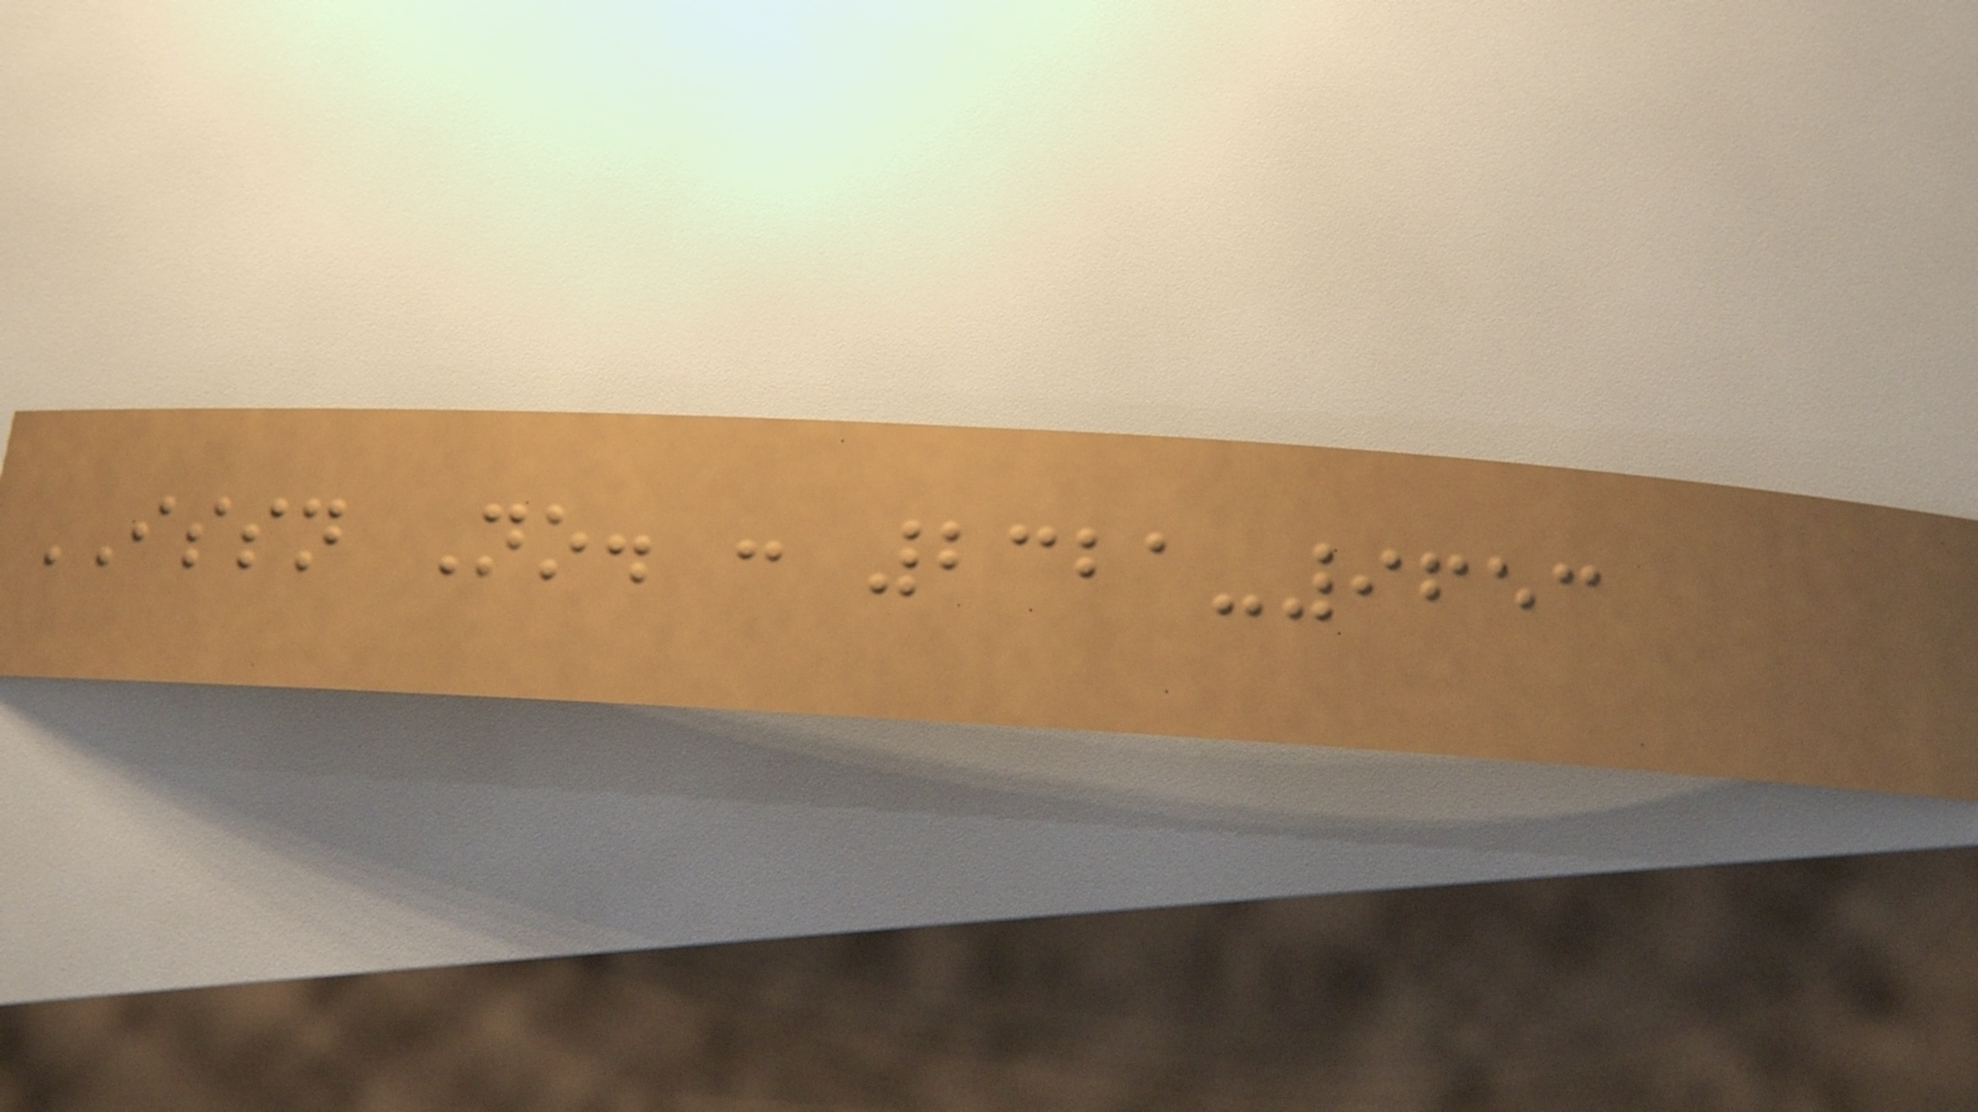ISSN No. : 2321-9653
